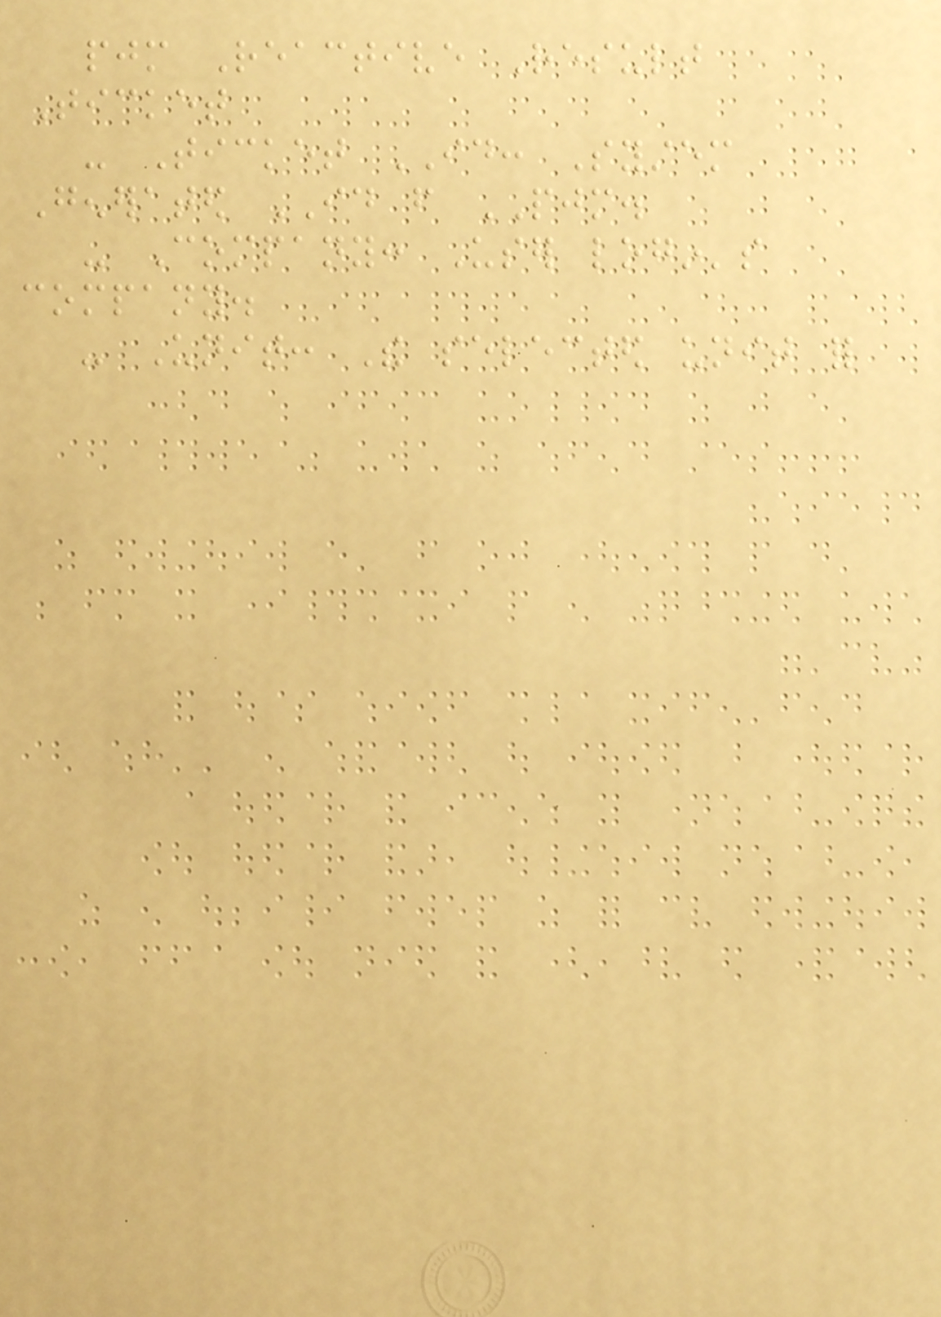pjm Reactive Result
Ticket
- Ticket ID: System
Generated ID from PJM.
- Company: User login's
company.
- Unit: The selected unit for
